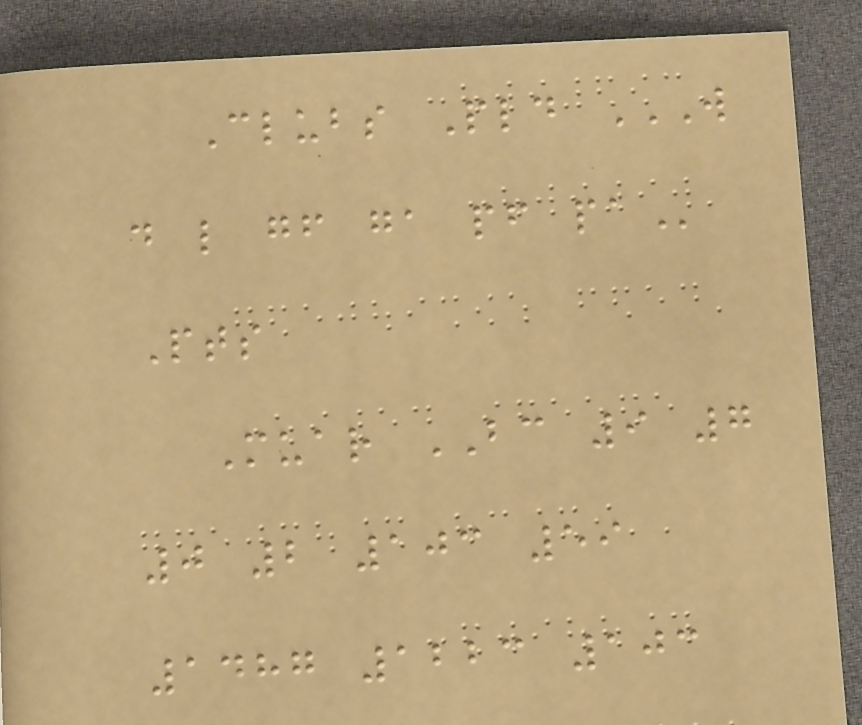Clubs Pld W
D L GF GA PF PA
Pts
Muar BC 9 7
0 2 103 59
1487 1223 103
